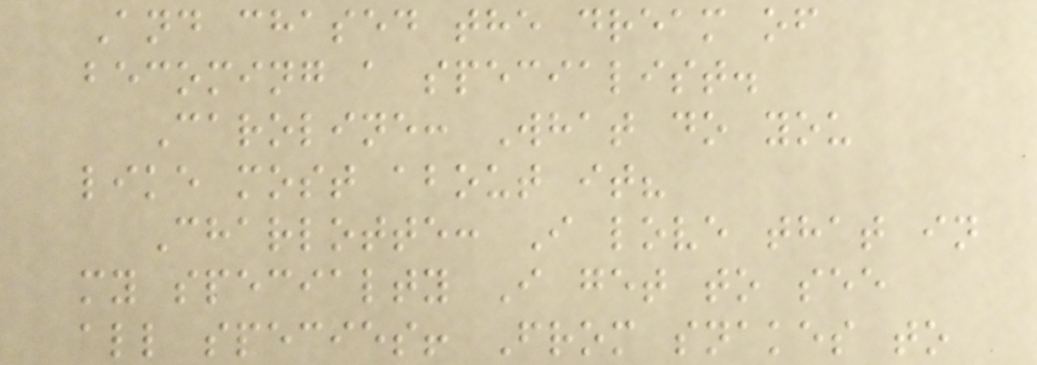And chased the dream of
becoming a specialist.
Caroline: What do you
like most about it?
Charlotte: I love that in
my specialty I get to see
all species! From snakes to
